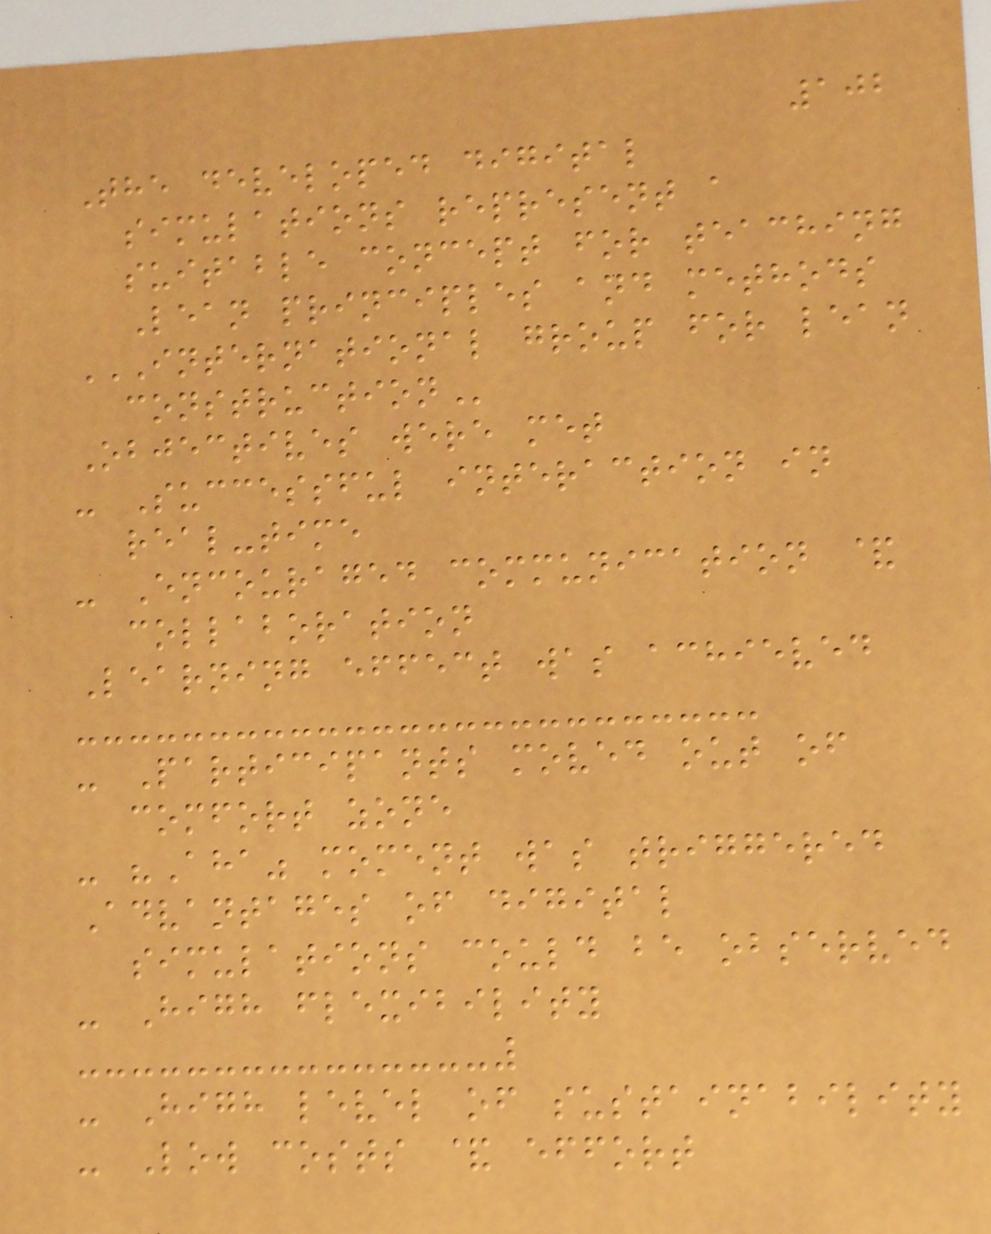102
The developed digital
simulations represent a
suitable concept for teaching
Lean principles and methods
INTERNATIONAL GROUP FOR LEAN
CONSTRUCTION
Objectives were met
- Successful interaction in
real-time
- Encouraged communication &
collaboration
Learning effect was achieved
- Participants moved out of
comfort zone
- "Aha" moment was triggered
Advantages of digital
simulations could be observed
- High flexibility
- High level of sustainability
- Low costs & effort
